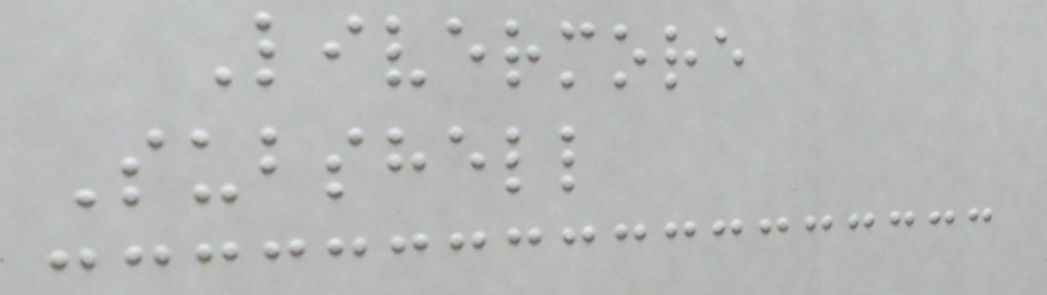Livermore
Subshell
